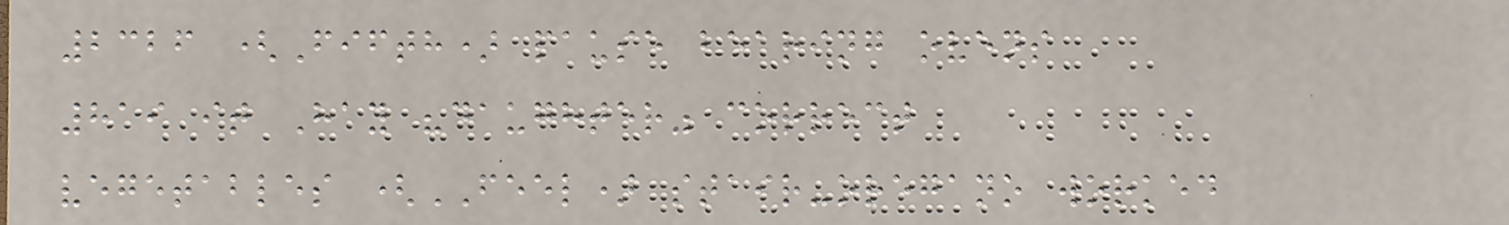2326 (Fifth) pause bearing ovens
819 it Hay "daughter" correct
vegetables (FEEL) stair-oregano worked
